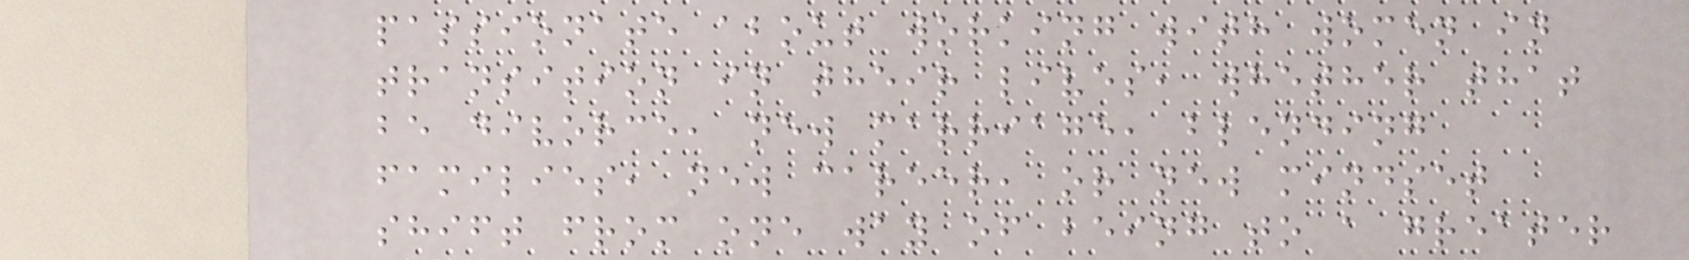passionate about working with women in
transition in their lives, whether that
be divorce, new marriage, blending
families, new career, or new mindset
shift from one way of being to a greater
